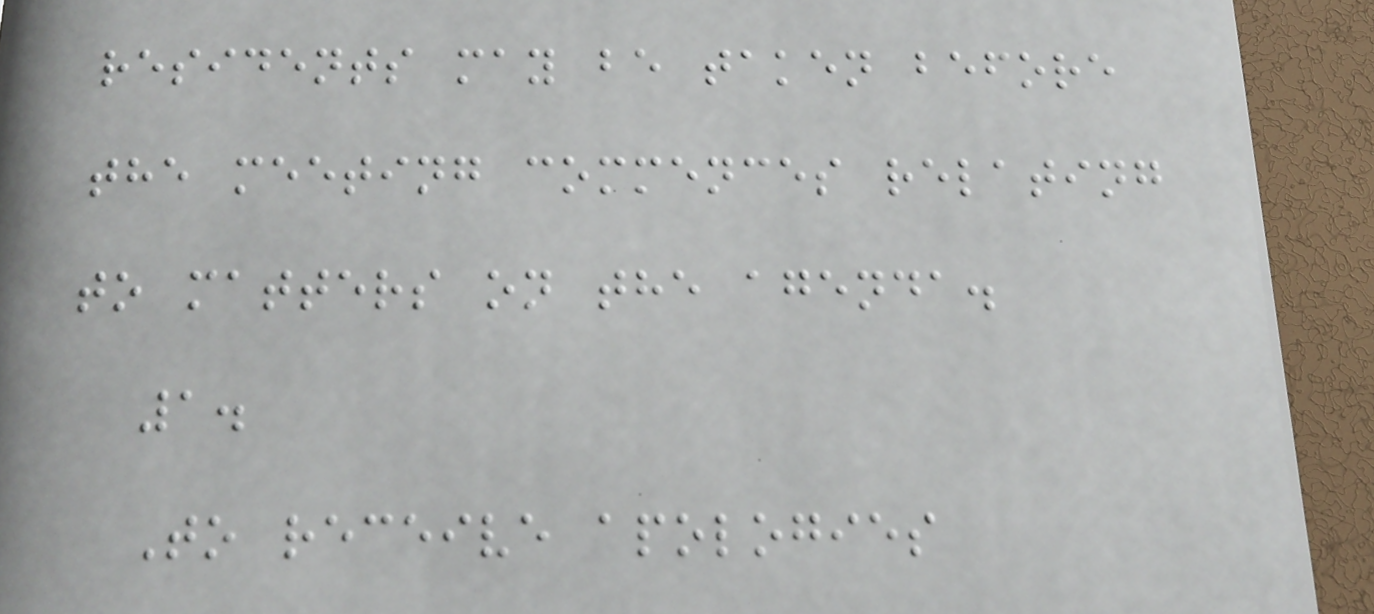residents may be taken before
the meeting commences relating
to matters on the agenda.
1.
To receive apologies
